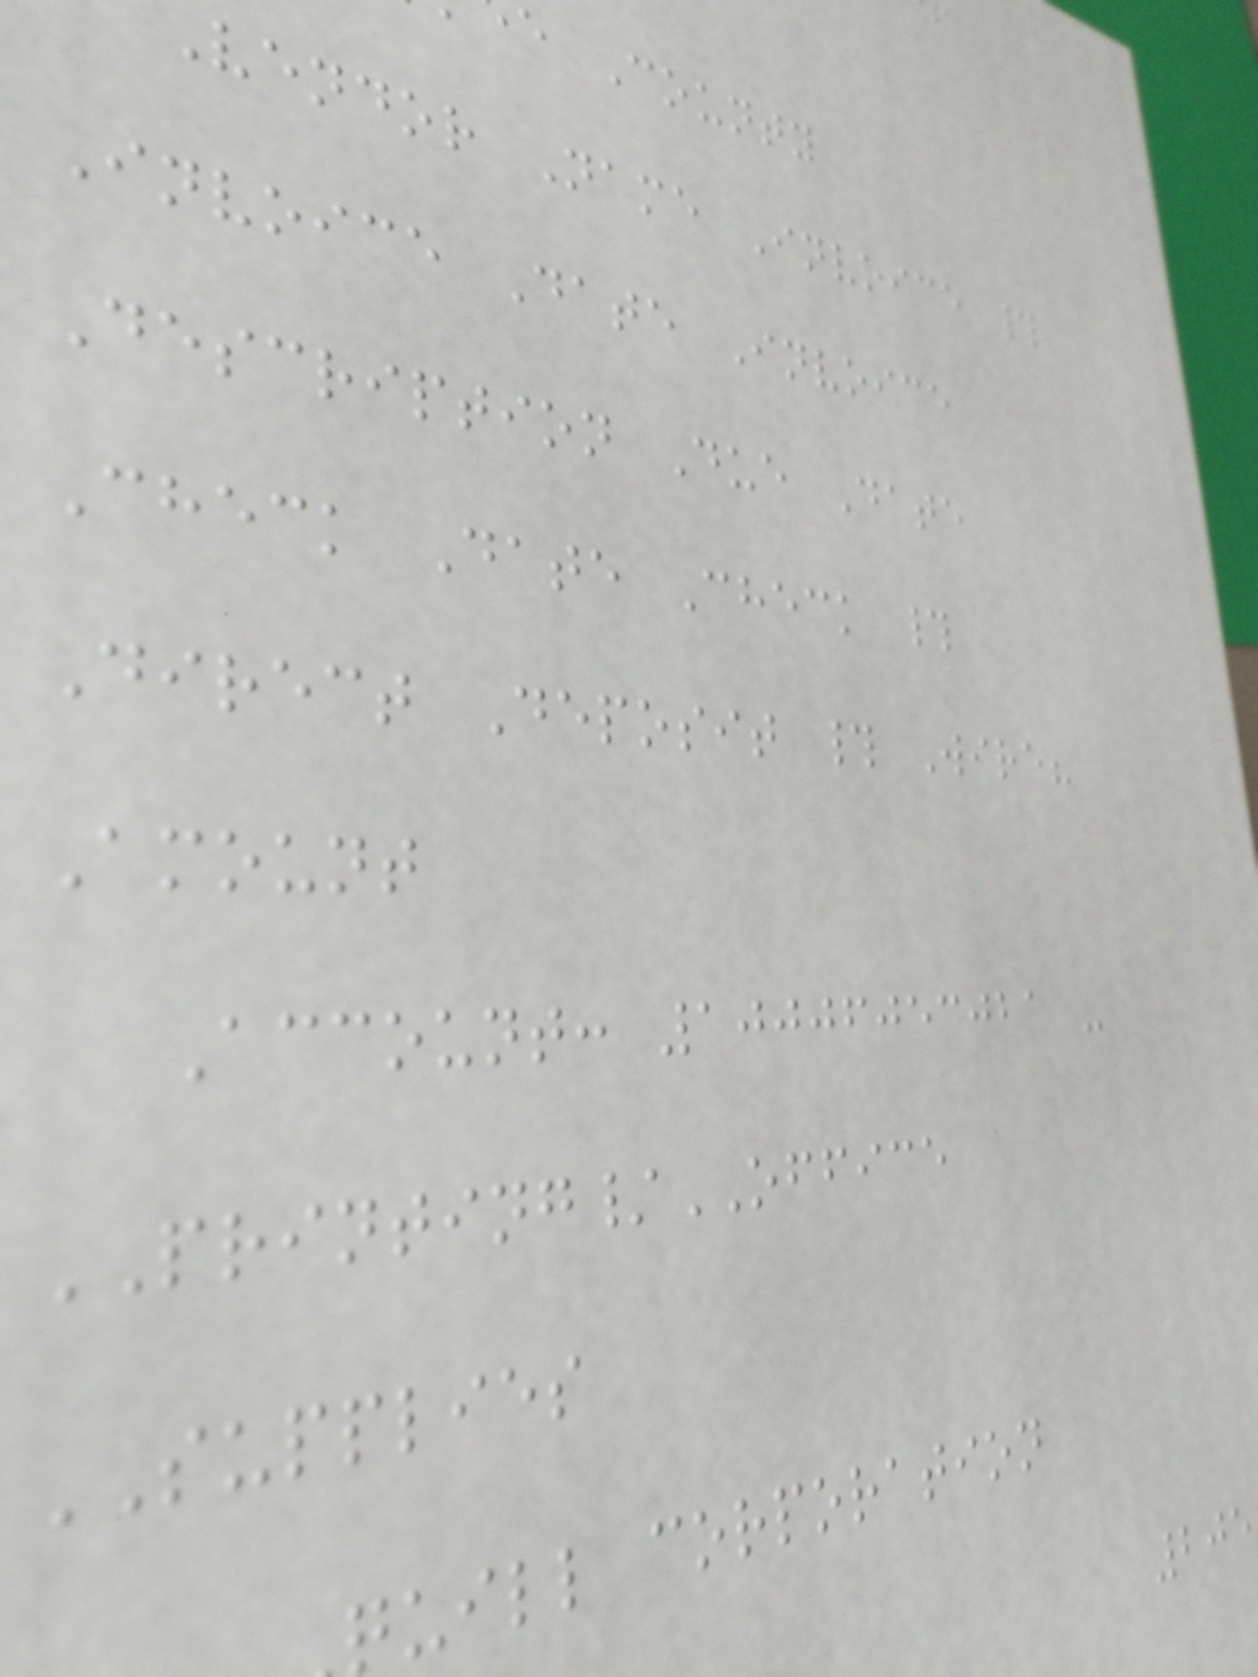e County
vendor Name Invoice #
Invoice Date Invoice
Description Due Date
Check Date Check #
Direct Deposit # Wire?
Amount
Account: 10006053021 -
PRINTING/OFFICE
SUPPLIES
quill corporation
205
